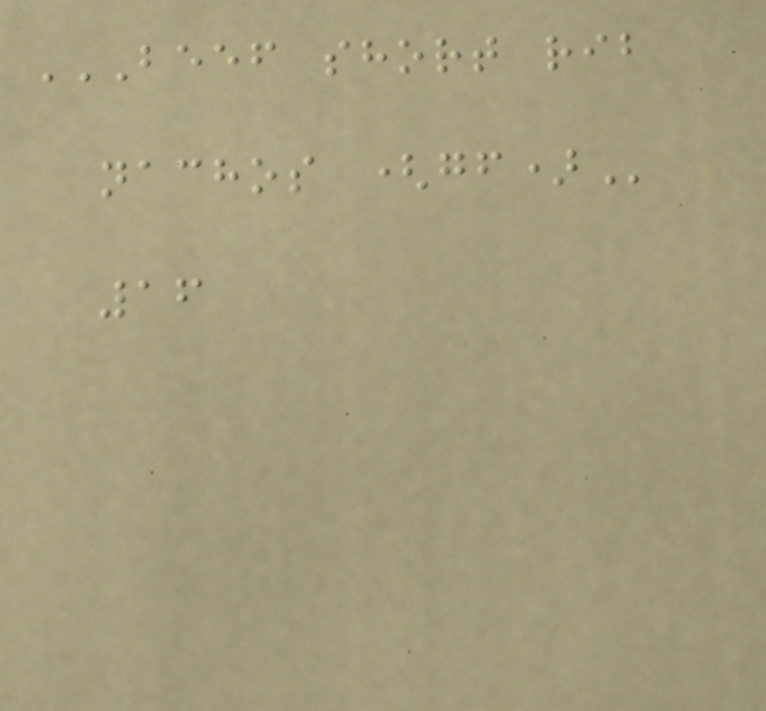BEEF SHORT RIB
NACHOS (GF)
16
